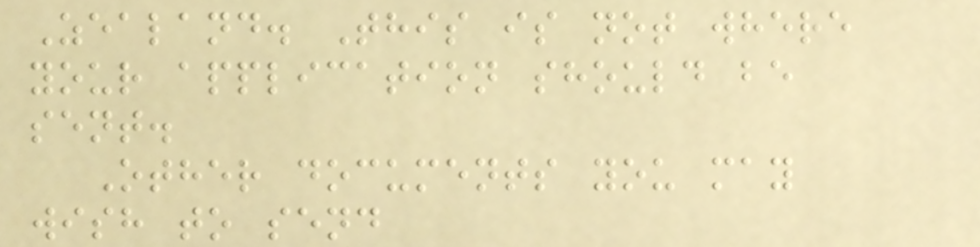Zealand. This is not where
your application should be
sent.
Other documents you may
wish to send
